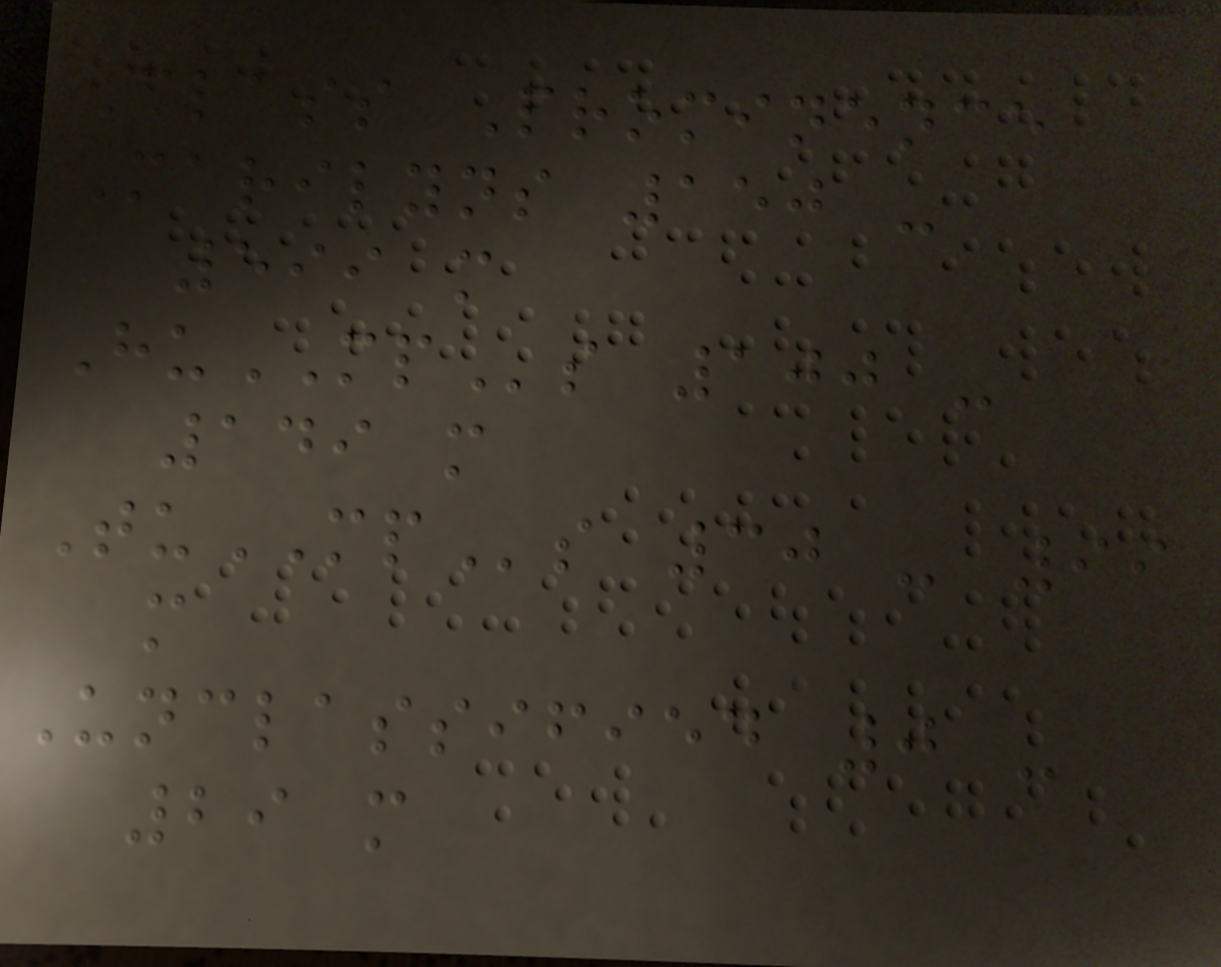Class Prominence
Marilyns 150 -
599 m
HuMPs 100 -
149 m
TuMPs 30 - 99
m
Unclassified 0 -
29 m
